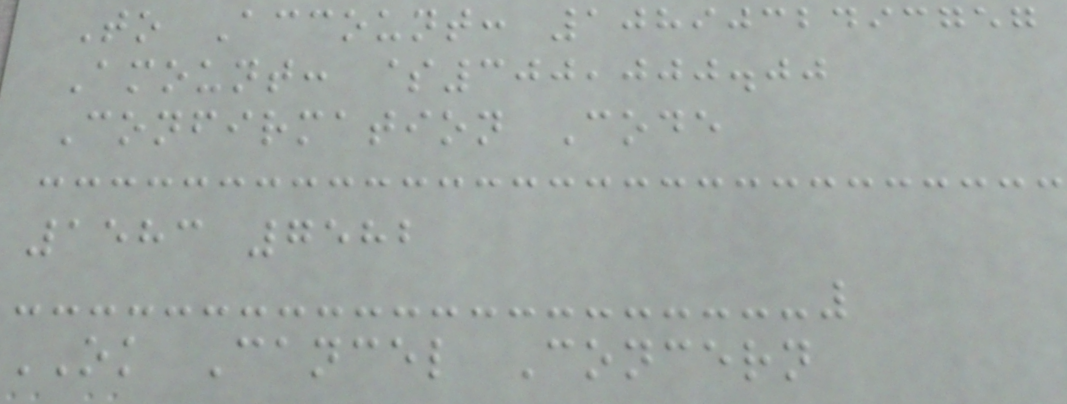To Account: 1089032493757
Amount: $300,000.00
Confirmation Code
1583 7582
OK Cancel Concern
